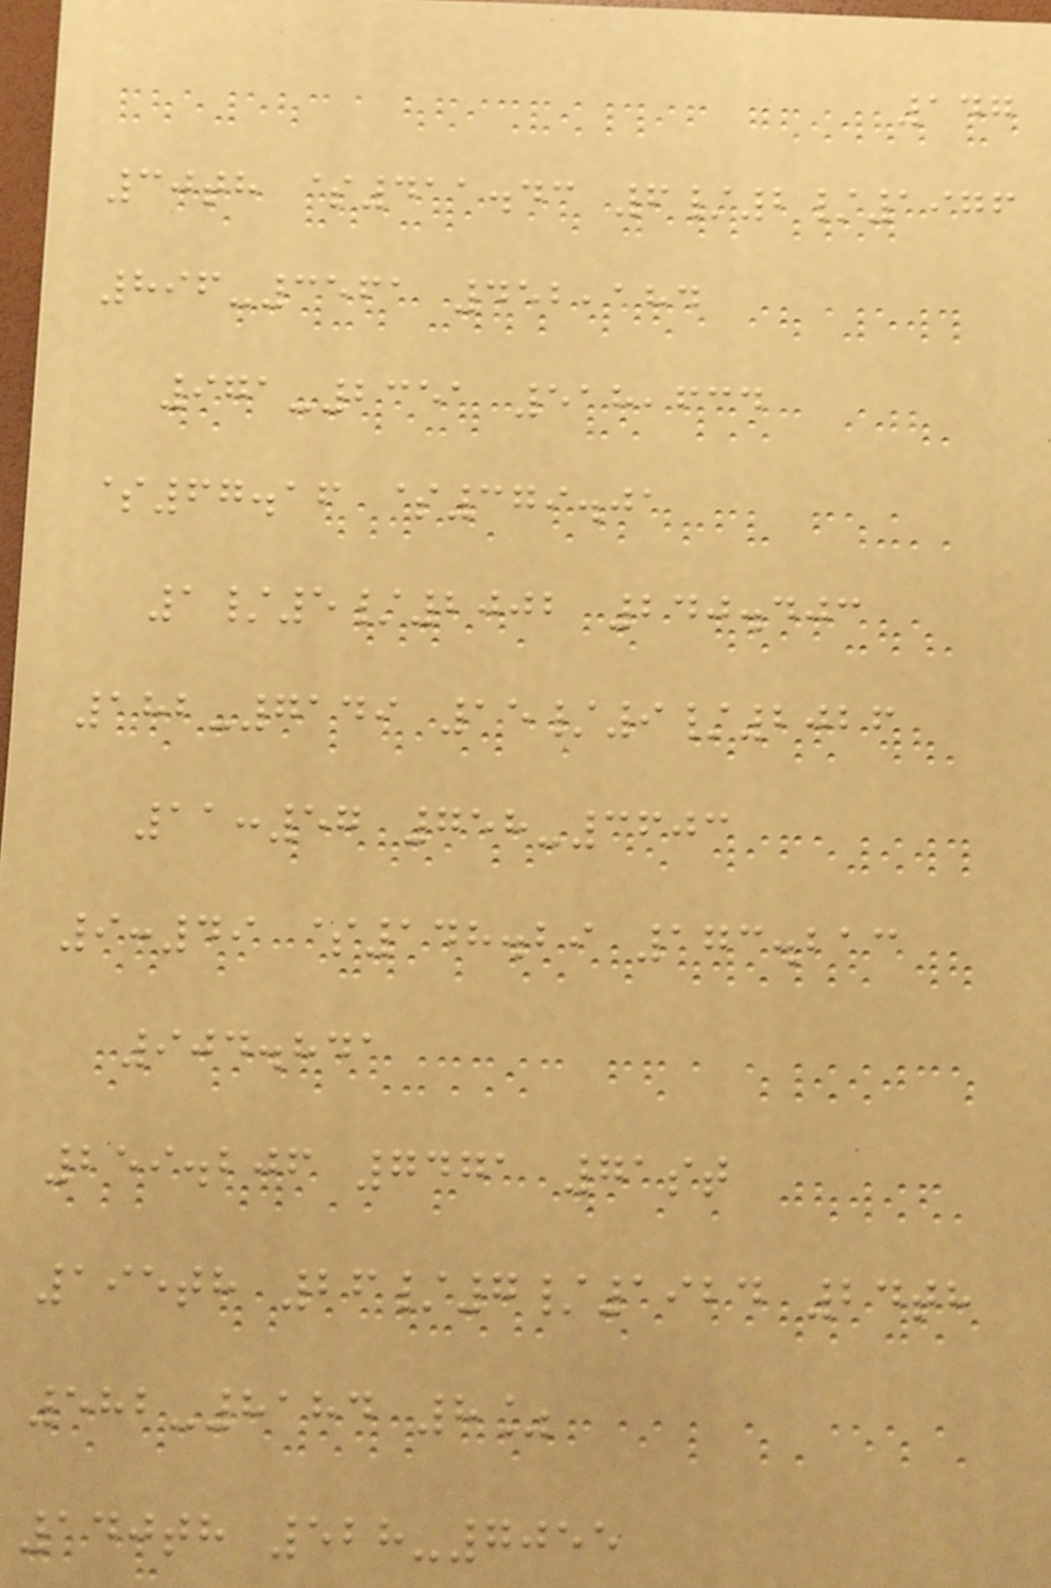147
30th $411.43 6/2/1976
896-3561 452,184
971-2351 518,634
$67.16 $379.01
1/5/2002 240.403
182-7149 15/9/2026
11:57 758-3603
9:49 $148.29 173.213
904.841
259.206 7471 71st
195th 26/7/1924 24th
582-8184 8%
140th 528-7055
